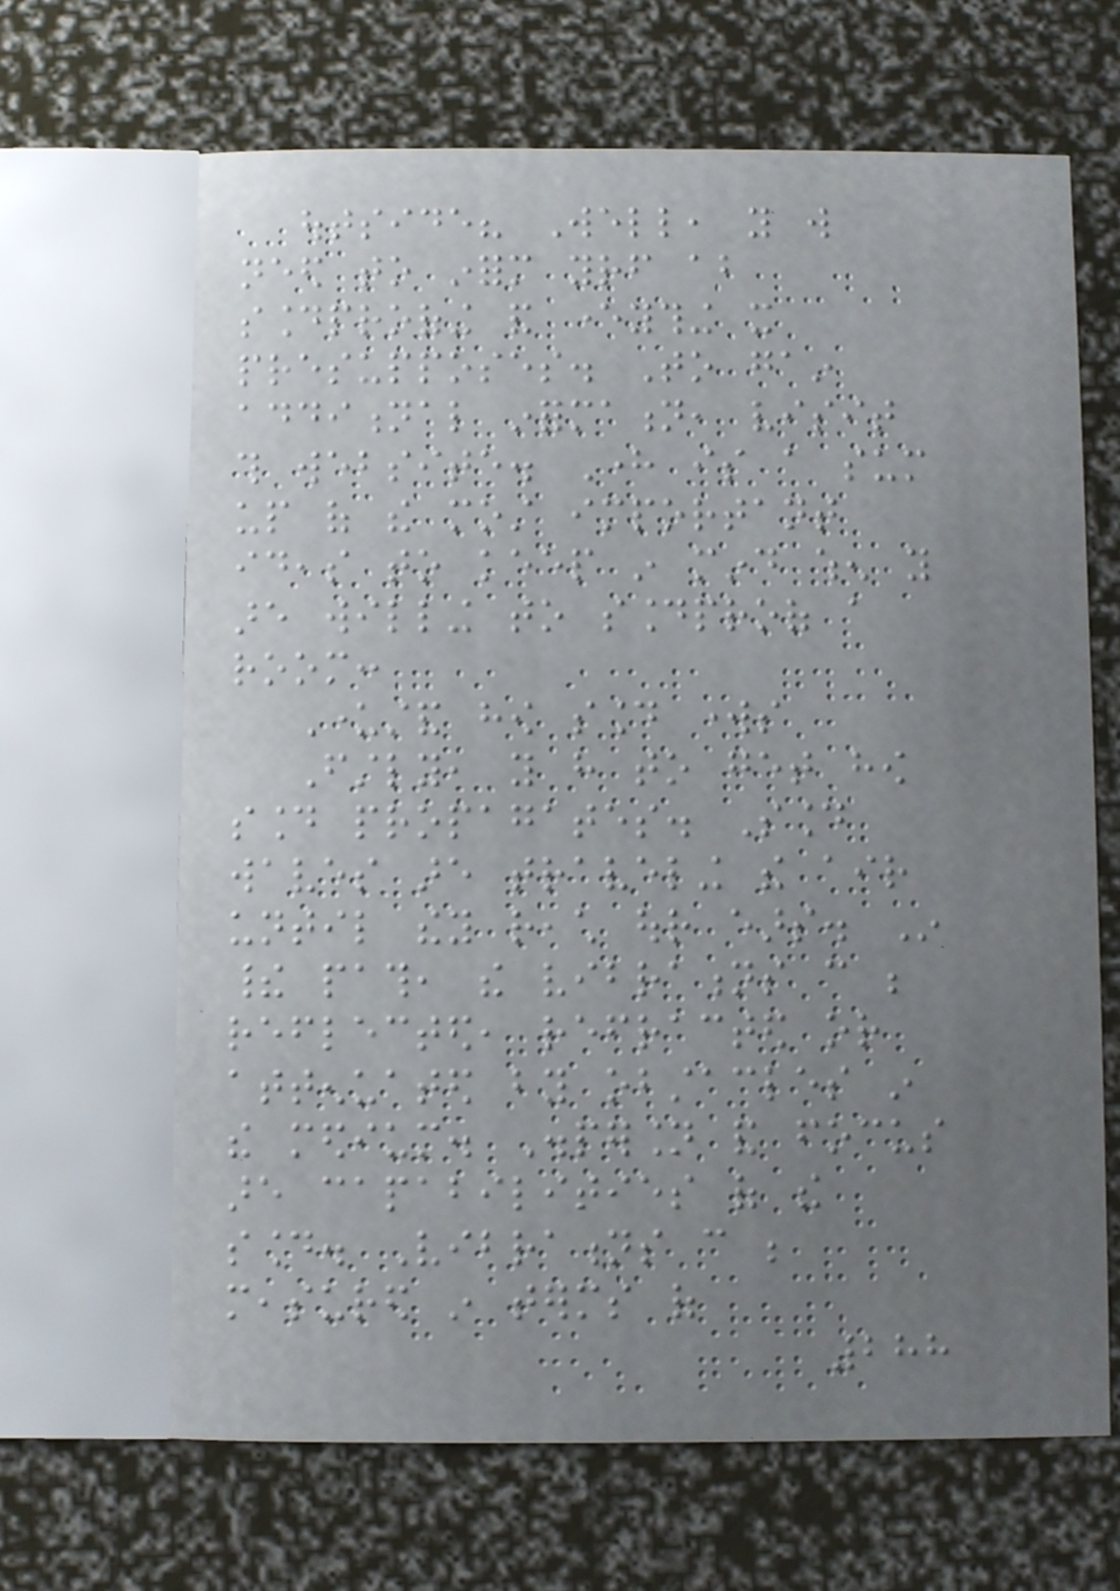outside? Well, you will
need to inform yourself about
soundproofing and everything it
presupposes. To gain
additional information, visit
this website. Here is a sum
up of the most important
ideas to keep in mind when you
are willing to soundproof a
room:
Understand how sound works
Firstly, you have to get how
sound propagates. Sound
waves are traveling the air
until they reach our ears. In
their path, the vibrations can be
reflected, refracted or
attenuated by obstacles in
the medium. Dispersion and focus
are capabilities of the
sound. Vibrations can be
measured in terms of
288
